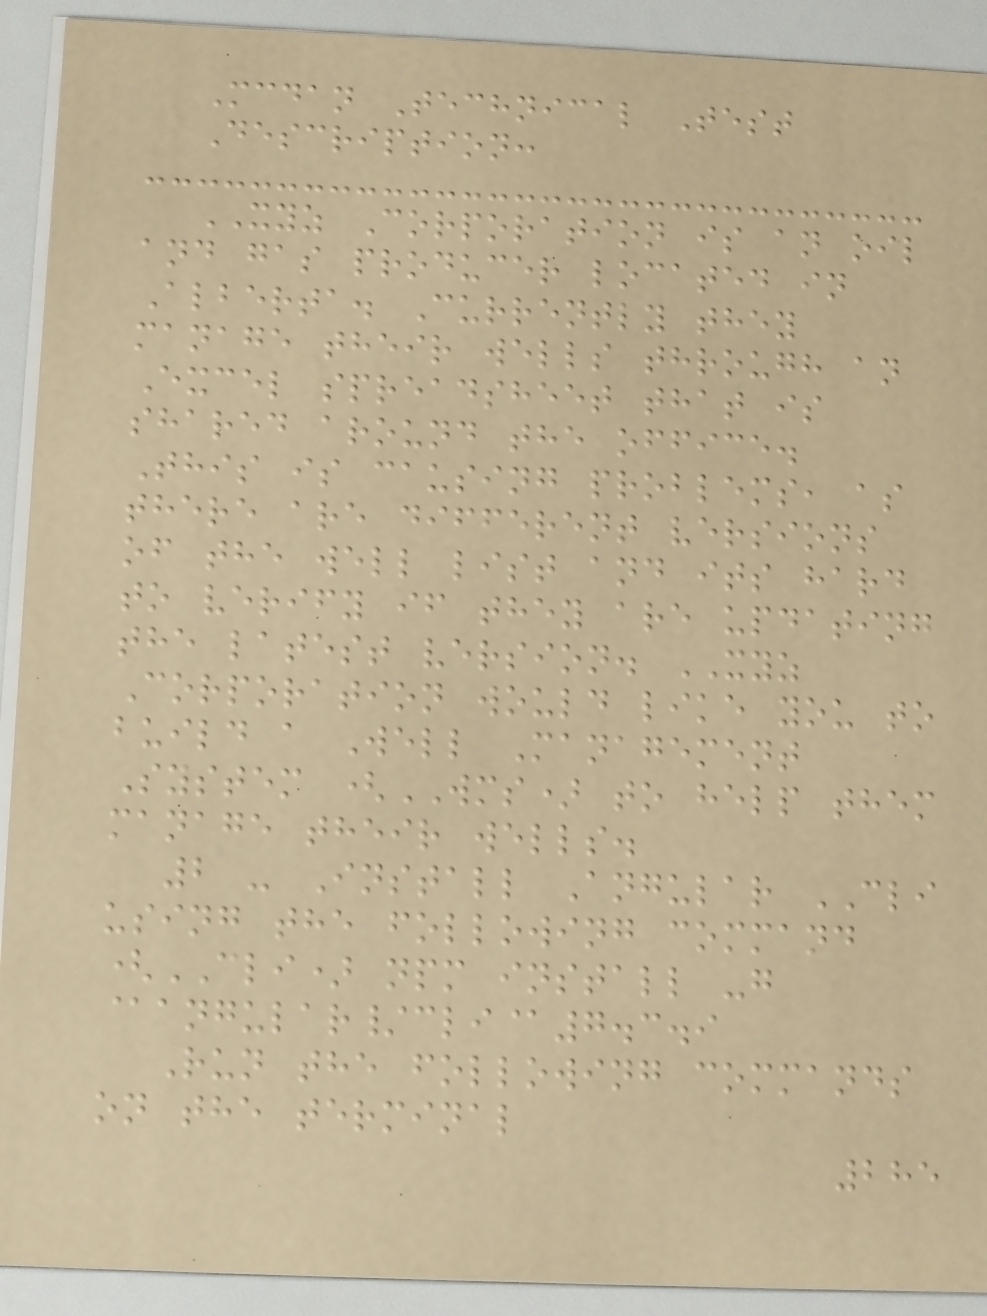Mcdan Technical Test
Description:
XYZ Corporation is an oil
and gas producer located in
Alberta. Currently they
manage their wells through an
Excel spreadsheet that is
shared around the office.
This is causing problems, as
there are different versions
of the well list and its hard
to verify if they are updating
the latest version. XYZ
Corporation would like you to
build a Well Management
System (WMS) to help them
manage their wells.
2 - Install Angular CLI
using the following command
(CLI) npm install -g
@angular/cli@7.3.9
Run the following commands
on the terminal
285
